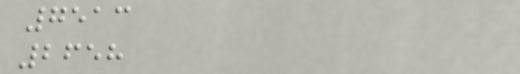7513
2658
